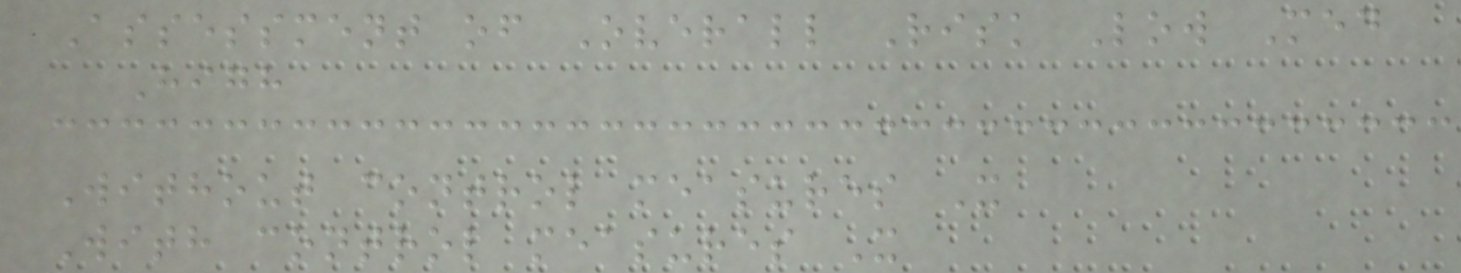Assessment of Overall Risk Low Med
High
Without control measures X
With control measures X
